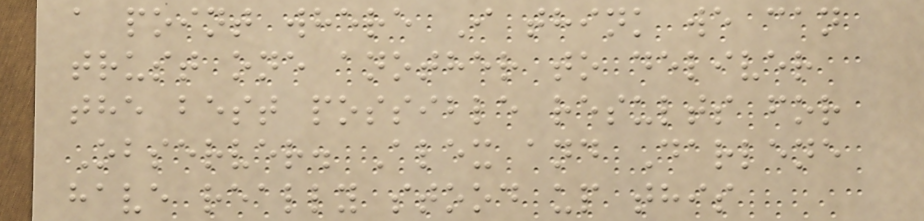a point where I think we can
trust one another to deliver
the best possible results for
Observer. Alex and Darlene
have really stood up this
